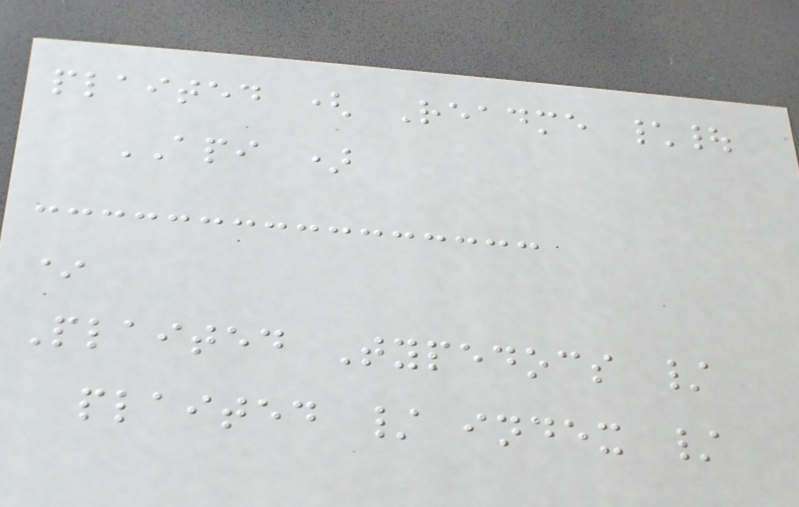plaited ( Readme \|
API )
*
Plaited Typedocs /
plaited / index /
